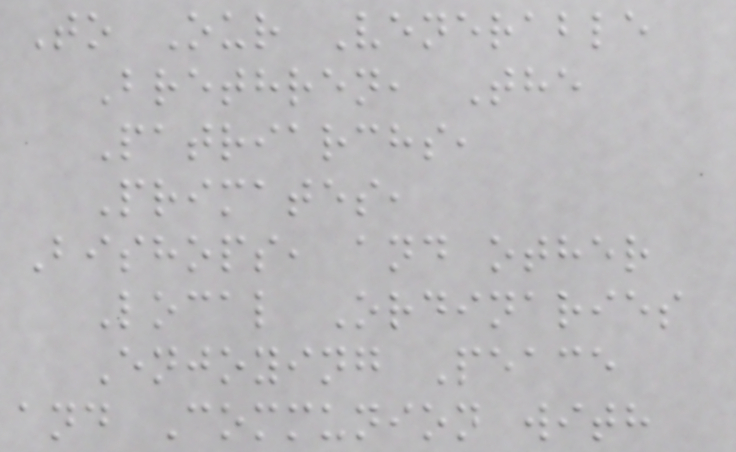To Our Venerable
Brethren, The
Patriarchs,
Primates,
Bishops, and other
Local Ordinaries
Enjoying Peace
and Communion with
